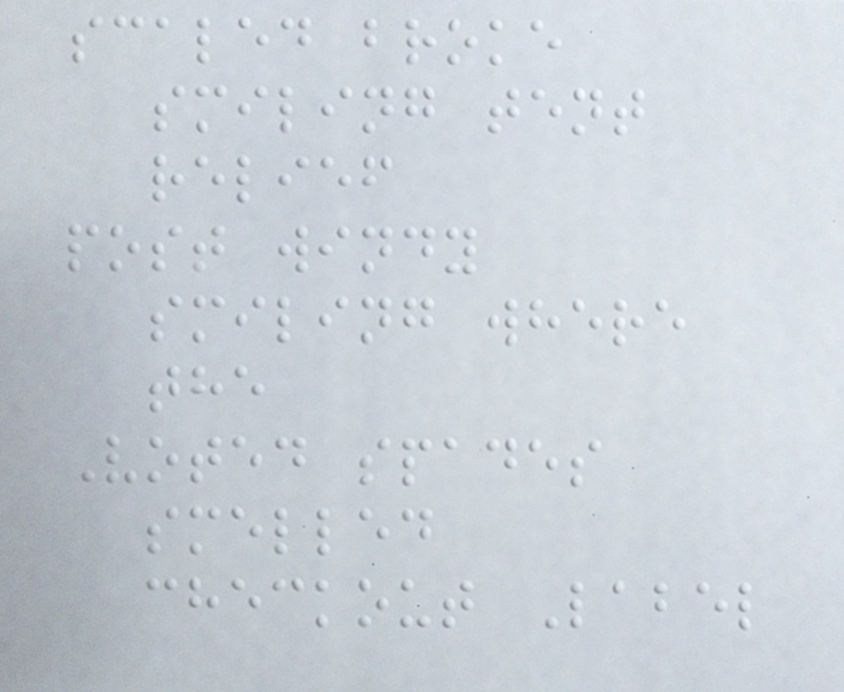scaled broke
smiling tent
relief
post windy
smiling where
the
Voted spades
smelled
checkout Label
